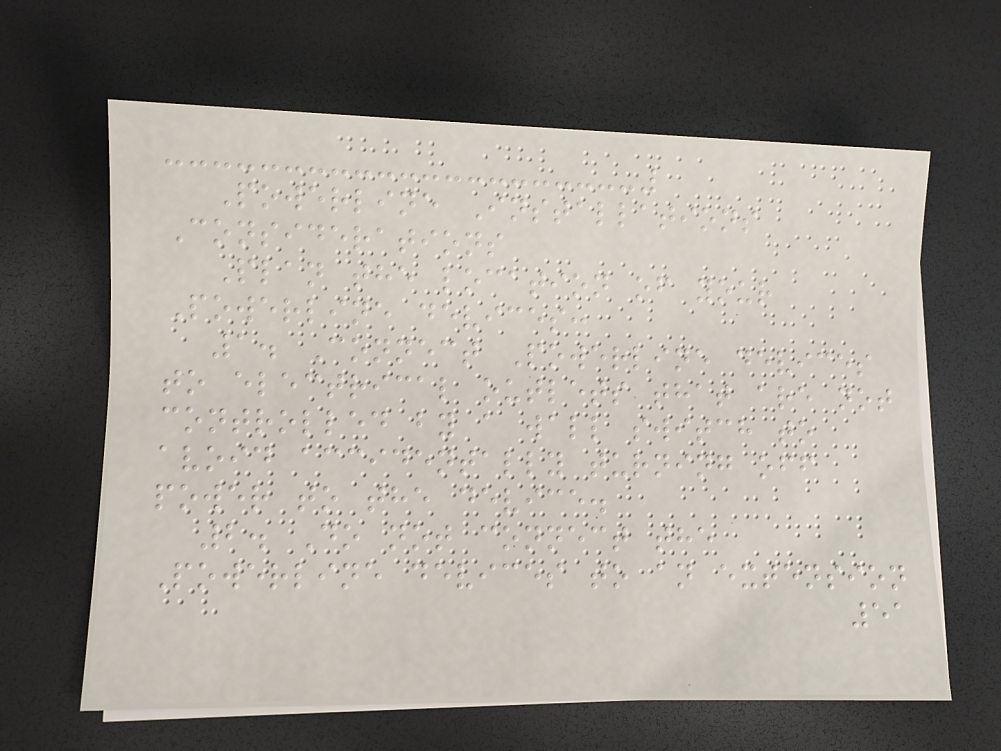Powerline Installations
Considerations
Plan the location of your
Powerline devices:
1. Connect Powerline devices
to electrical outlets that are not
controlled by a wall switch to
avoid accidentally turning off
power to the device.
2. Do not connect the
Powerline devices to an extension
51
